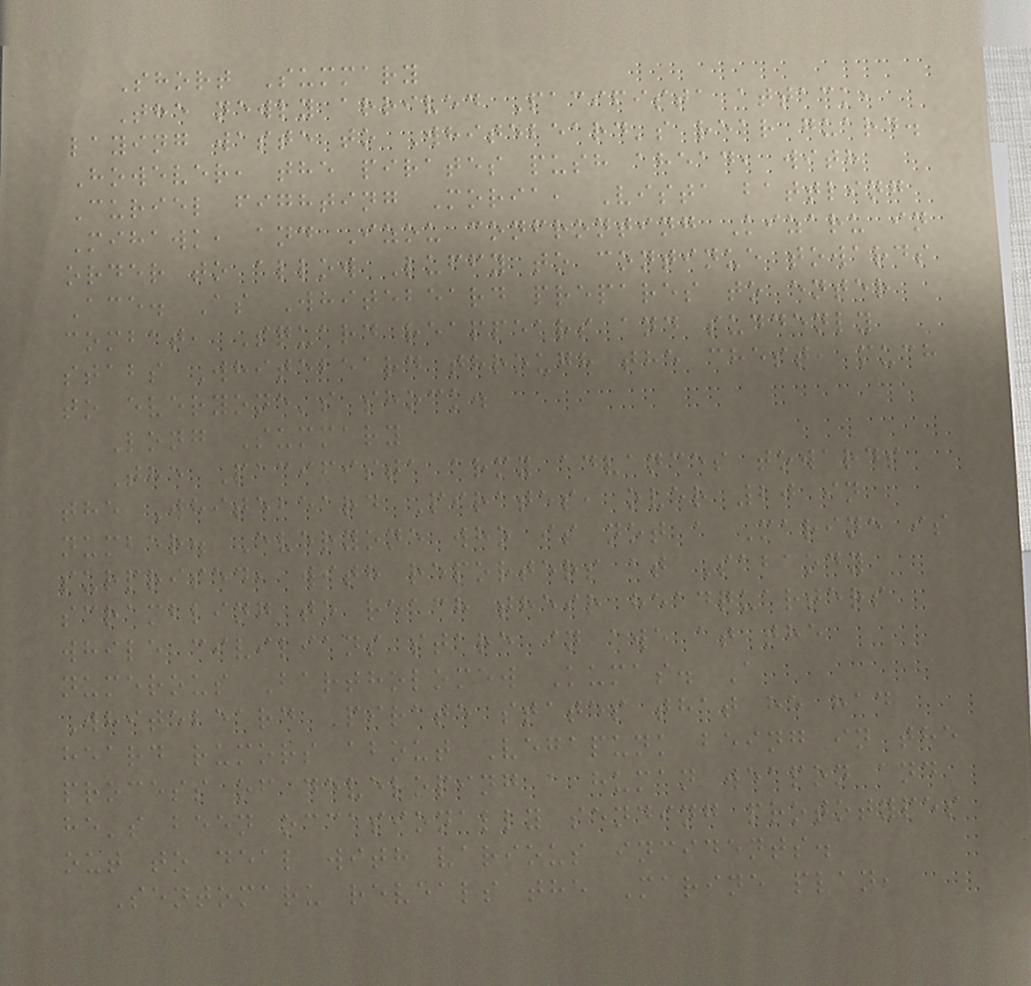Short Summary
The newly arrived Pacifista attack,
laying waste to Whitebeard's rear guard.
However, the pirates push ahead, with
Curiel fighting Moria, Vista battling
Mihawk, and Izou confronting Kizaru in
order to allow Luffy to continue towards
Ace. As Whitebeard prepares to enter
combat, Squard reappears and suddenly
stabs Whitebeard through the chest, much
to everyone's shock.
Long Summary
The Pacifista army advances towards
the Whitebeard Pirates, over 20 in
number. Everyone who is not a Marine is
surprised, with reporters at Sabaody
scrambling to reach their headquarters
while civilians stare in awe at the
numerous Bartholomew Kumas. A
Whitebeard Pirate states that he had
heard rumors about Vegapunk being in the
process of developing a human weapon and
he's been occasionally sending prototypes
out to deal with various incidents.
Sentomaru reveals the Marine plan,
